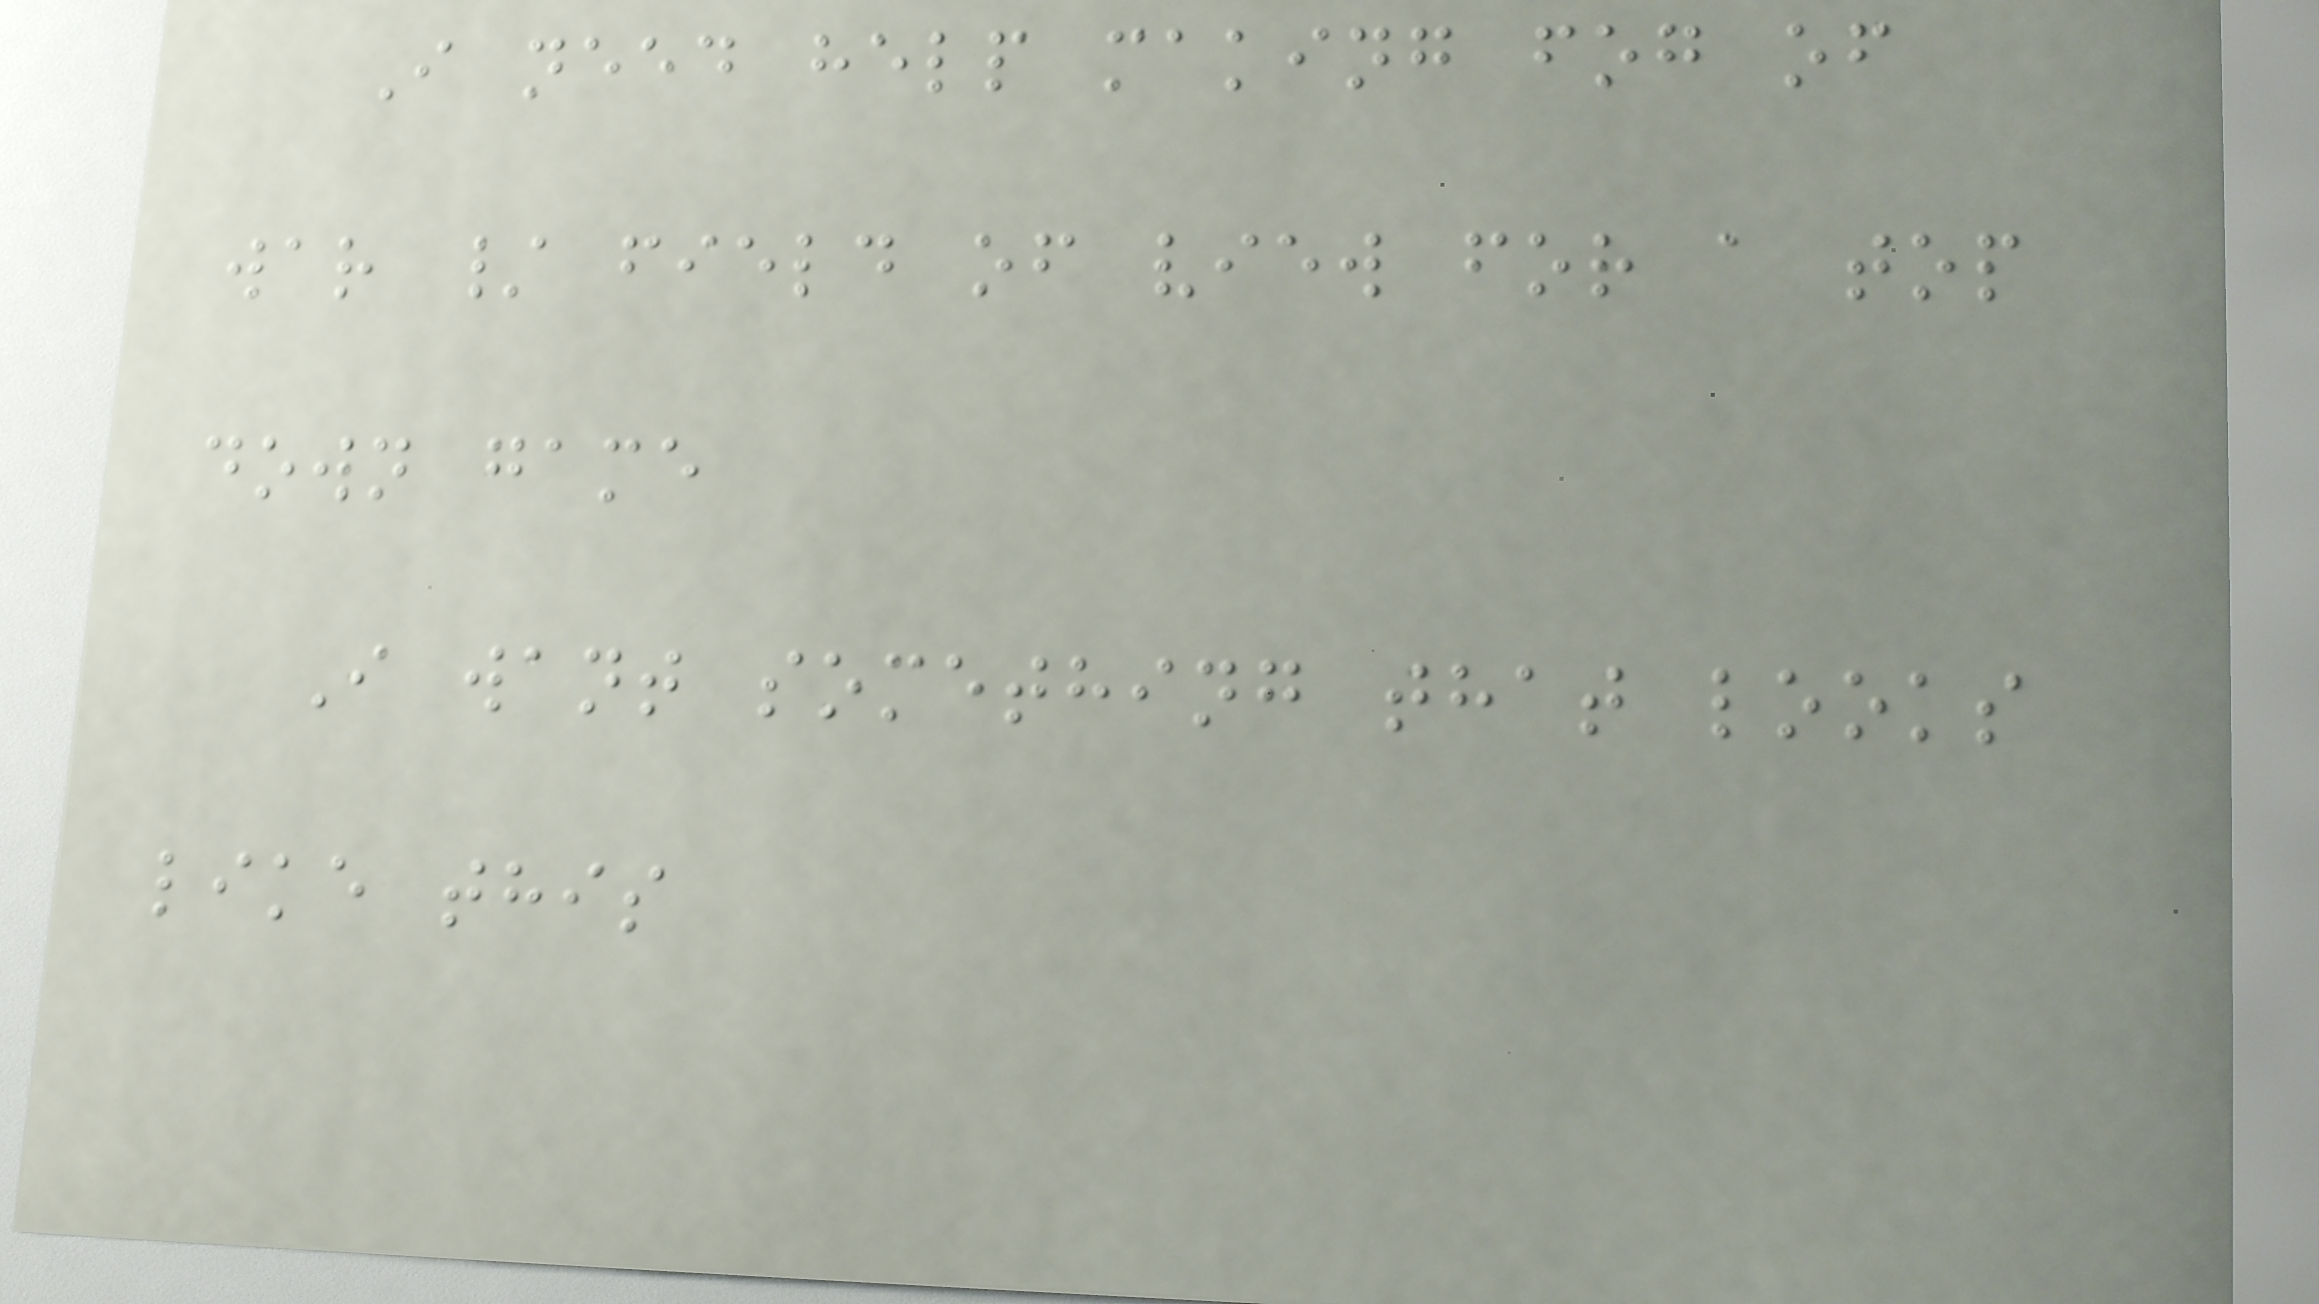I need help making fog of
war / field of view for a top
down game
I want something that looks
like this
